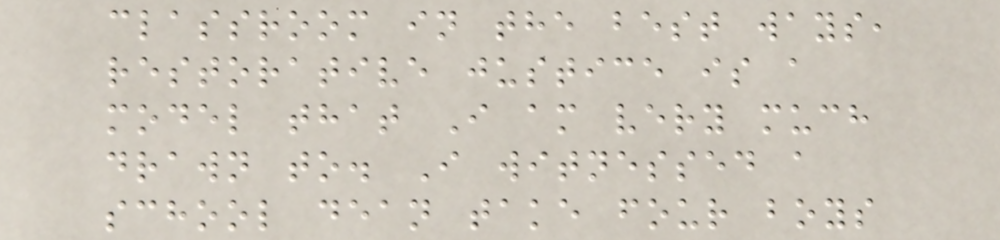classroom in the best ways,
restorative justice is a
model that I am very much
drawn to. I witnessed a
school dean take four boys
